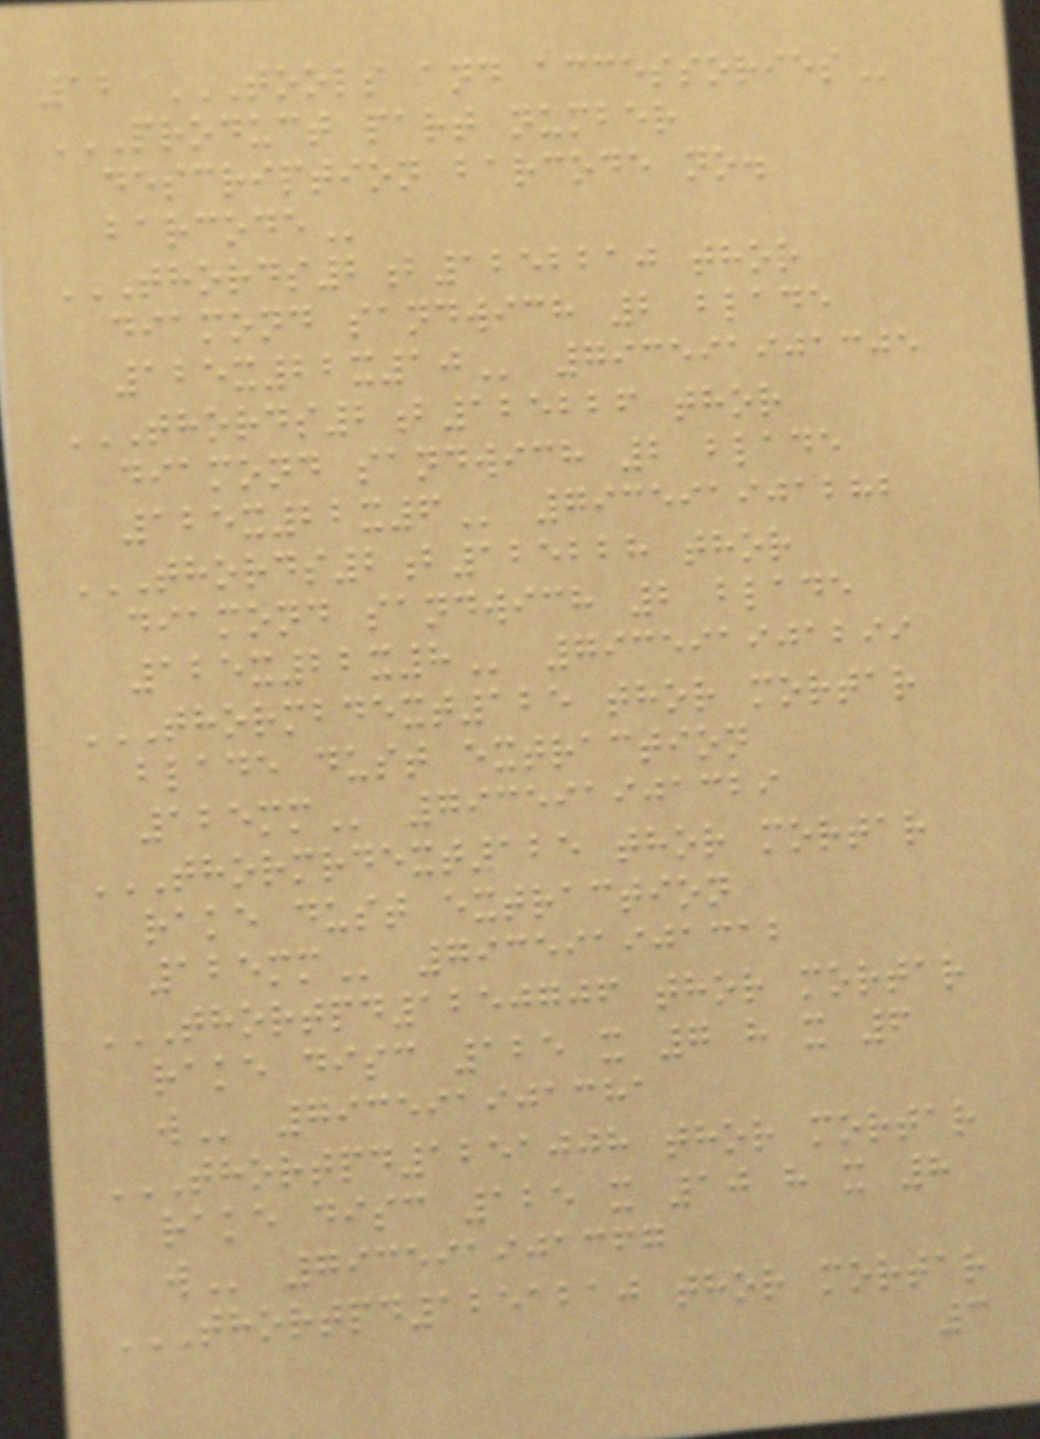12 TOOLS AND ACCESSORIES
PRODUCT PART NUMBER
DESCRIPTION BARCODE NO.
BARCODE
THORDS2B1252210 THOR
DIAMOND SANDWICH 2 BLADE
125X22X10 793591901305
THORDS2B125226 THOR
DIAMOND SANDWICH 2 BLADE
125X22X6 793591901282
THORDS2B125228 THOR
DIAMOND SANDWICH 2 BLADE
125X22X8 793591901299
THORMBDEXT125 THOR MORTAR
BLADE DUST EXTRACTION
125MM 793591901329
THORMRDEXT125 THOR MORTAR
RAKE DUST EXTRACTION
125MM 793591901312
THORTPD1250706 THOR MORTAR
RAKE DISC 125 X 7 H X 6
W 793591901381
THORTPD1251008 THOR MORTAR
RAKE DISC 125 X 10 H X 8
W 793591901367
THORTPD1251210 THOR MORTAR
3
